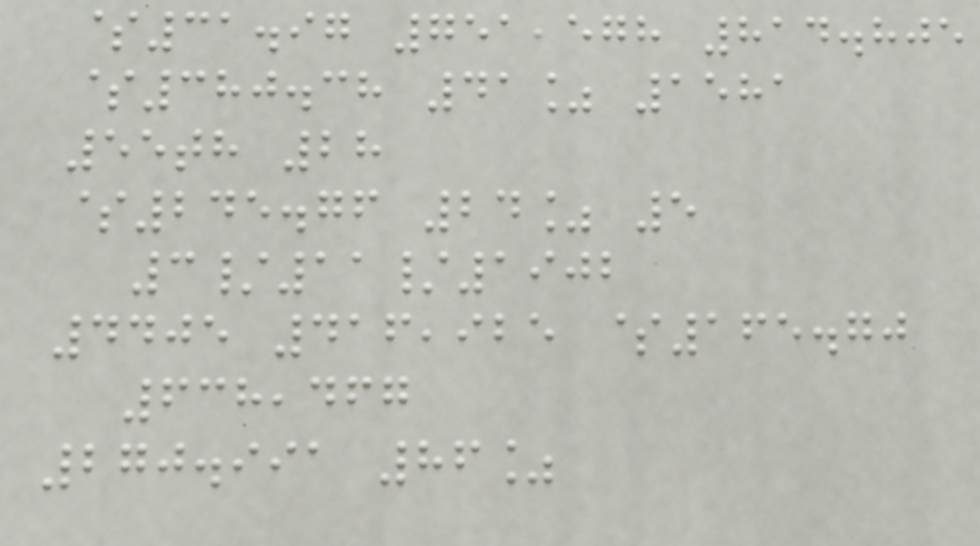$31.97 751,578 814.805
$380.38 41% 1581
55th 28
$245.76 24% 5
3/11/1902
4405 416,925 $165.70
638,467
270.991 86%
